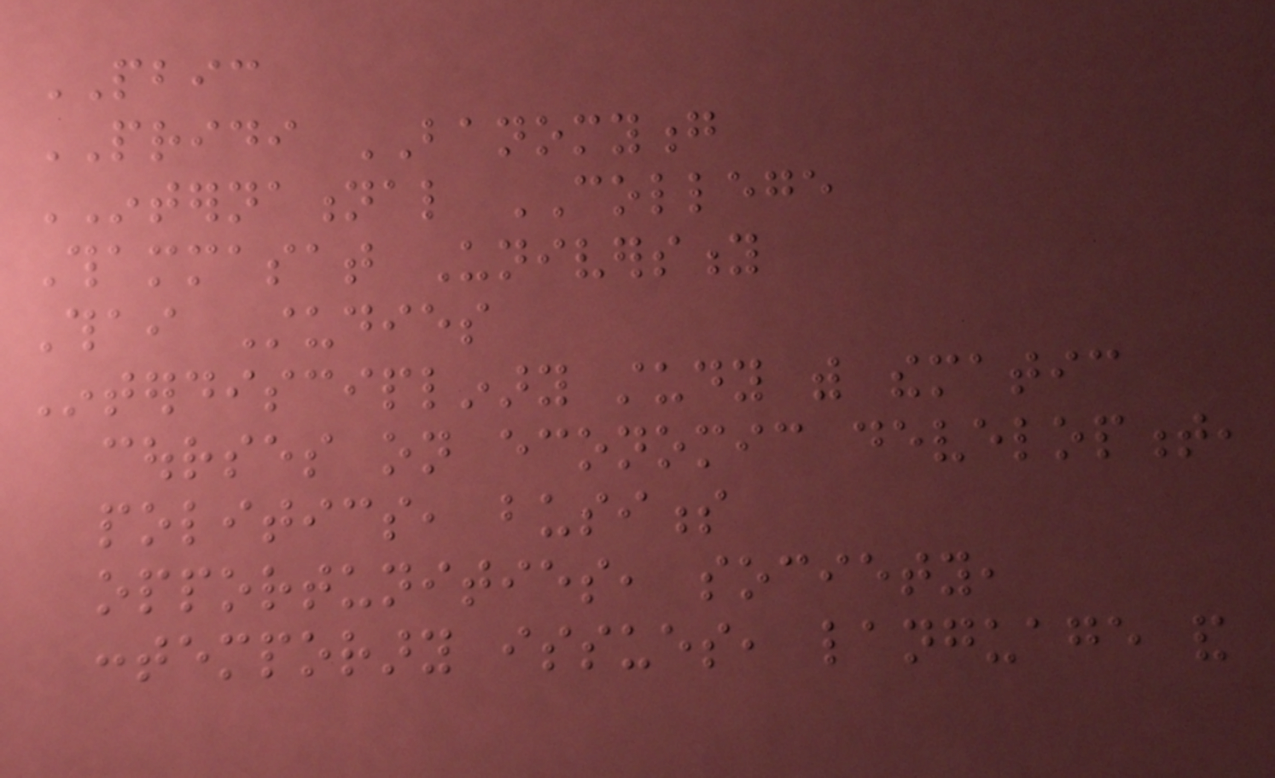PBIC
PRIDI BANOMYONG
INTERNATIONAL COLLEGE
Thammasat University
Thai Studies
Interdisciplinary study with thematic
courses on economic development,
politics, business
opportunities, society,
contemporary issues, language and
